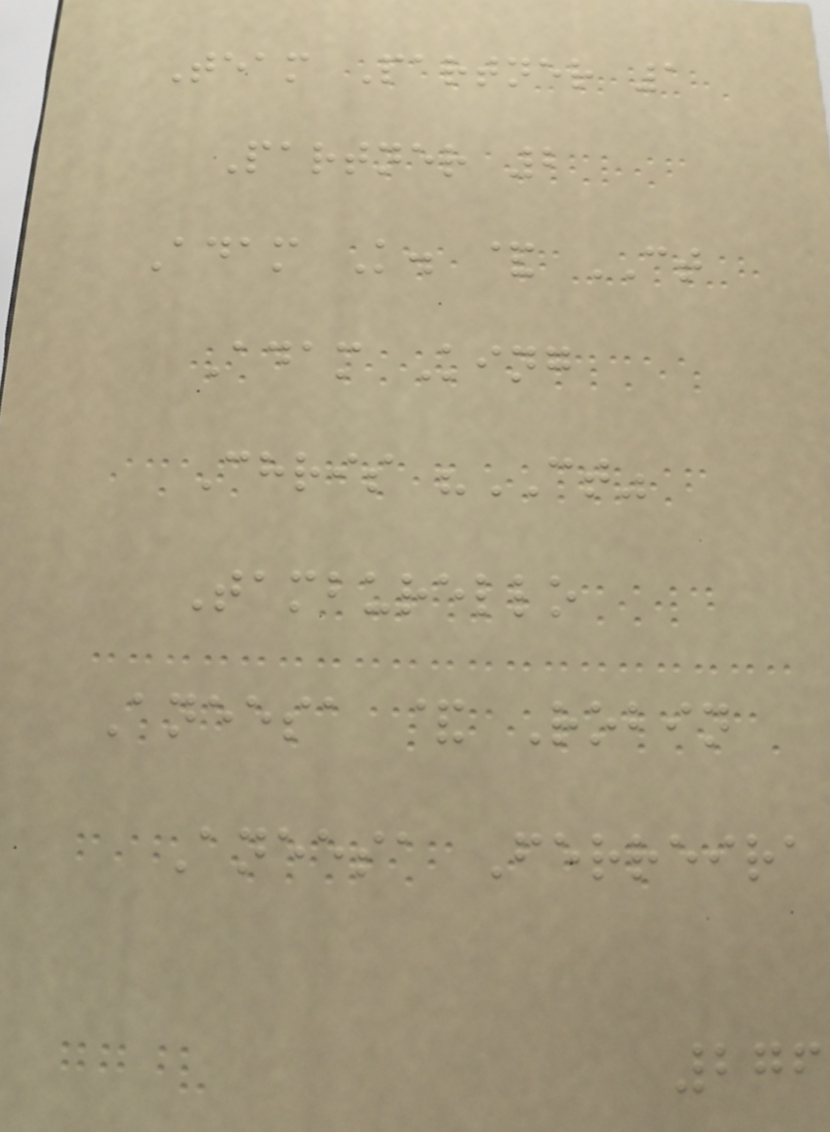Team Partner 1
Partner 2
Adam K. & CT
Adam King
Chris "CT"
Tamburello
Aneesa & Robin
Aneesa Ferreira
276
